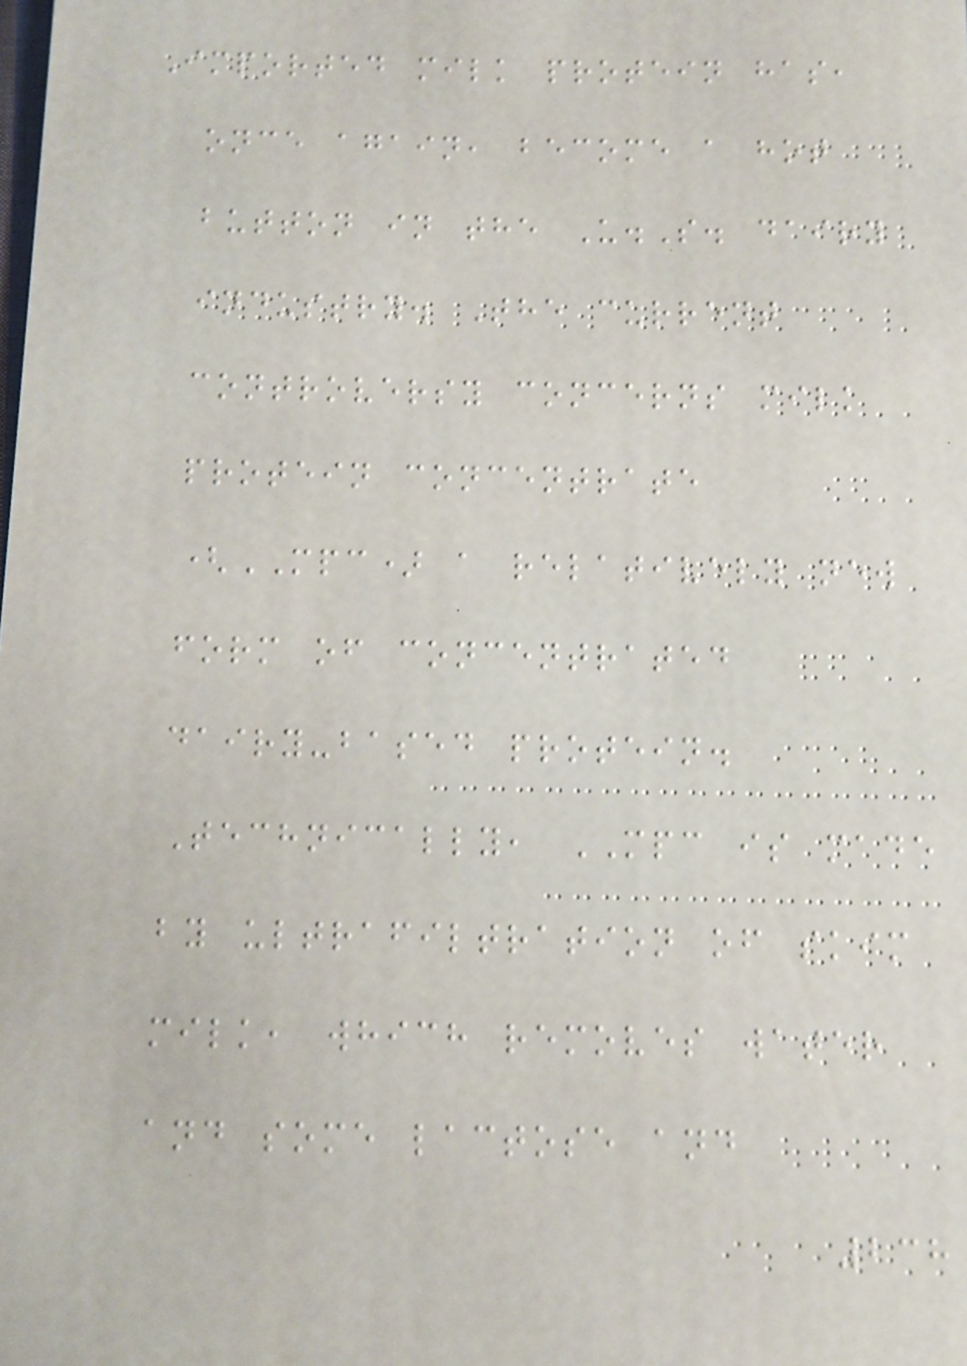Imported milk protein has,
once again, become a hot
button in the U.S. dairy
industry. The current
controversy concerns milk
protein concentrate
(MPC) a relatively new
form of concentrated
dairy-based protein.
Technically, MPC is made
by ultrafiltration of skim
milk, which removes water
and some lactose and
238
